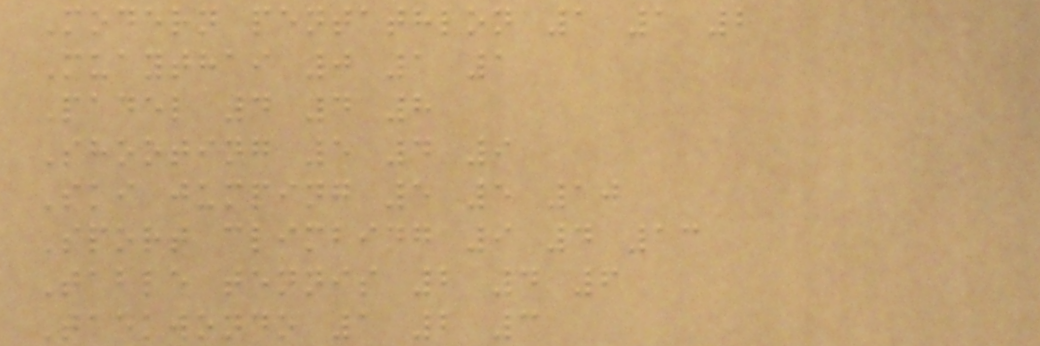Modern pentathlon 1 1 2
Muaythai 0 1 1
Padel 4 4 8
Shooting 5 4 9
Ski jumping 5 5 10
Sport climbing 9 4 13
Table tennis 2 4 6
Taekwondo 1 2 3
